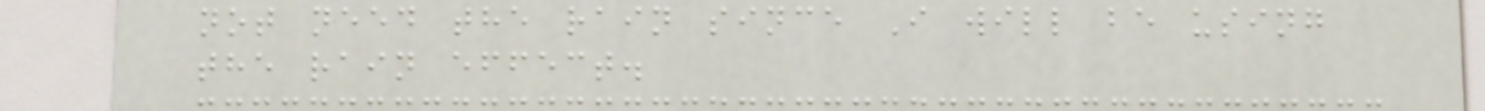not need the rain since I will be using
the rain effect.
